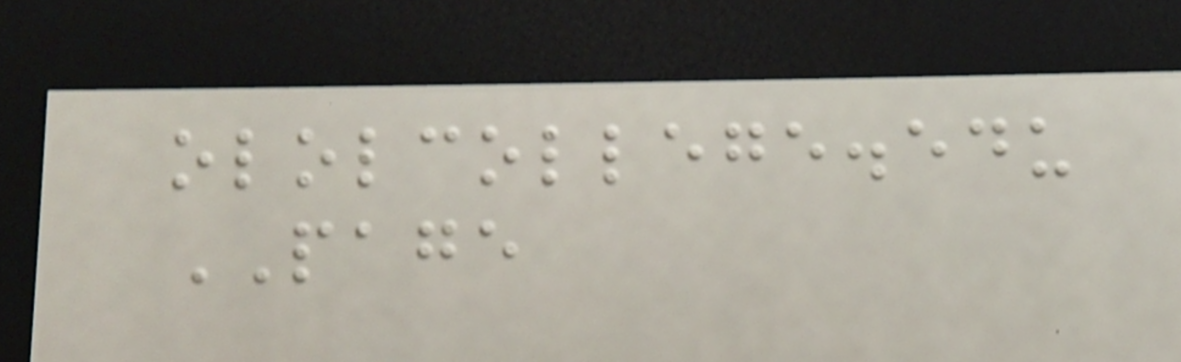ololcollege.edu
PAGE
